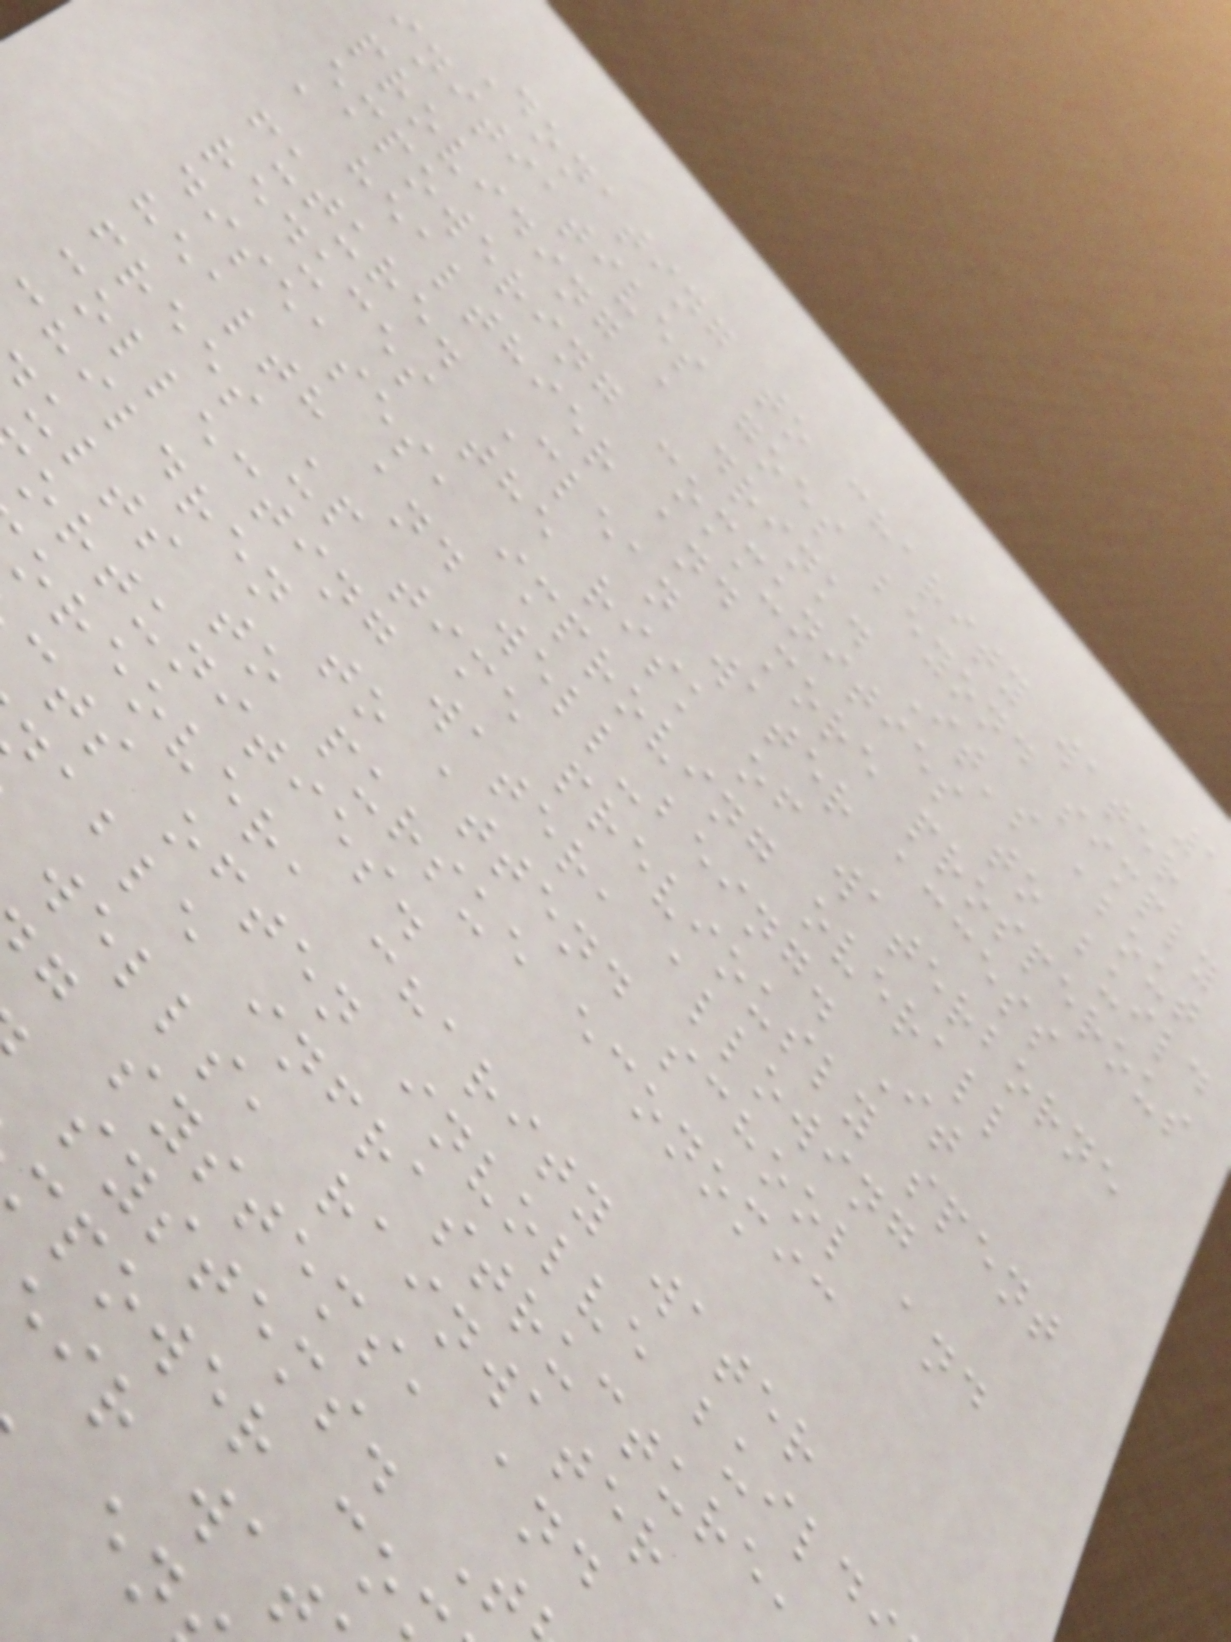Donating to charity water
initiatives goes beyond simply
providing a drink. It's about
empowering communities to build
a healthier and more prosperous
future. Clean water access
reduces the risk of waterborne
diseases, improving overall
health and well-being. It
frees up time previously spent
collecting water, allowing
hildren to attend school and
ults to pursue economic
ortunities.
oreover, charity water
cts often involve build
able infrastructure,
wells, rainwater
g systems, and
systems. T
mpower co
